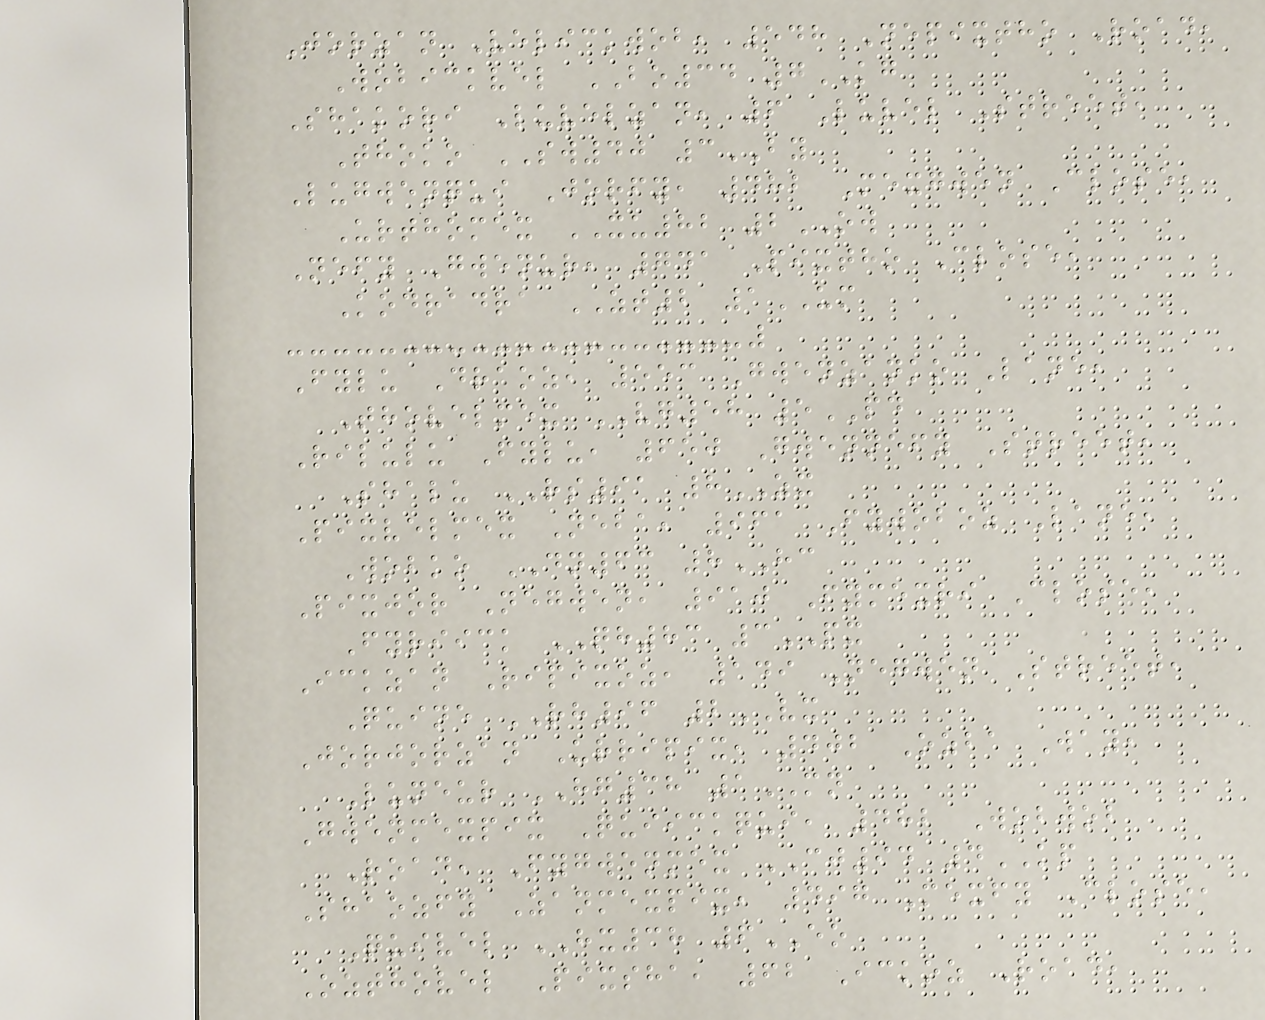Jorzan Velickwob, 548 Nepixtho Road,
Wobickvel BO34 7KG
Shakori Luvelzan, 6 Luvel Street,
Thoko SW40 3BY
Lugwenqui Jorfy, 482 Mexgwen Close,
Urthomex XU82 2OW
Nefy Gwenur, 741 Pixtho Close,
Kodradra ZT2 1UM
Fylu Draoz, 553 Gwenzanko Lane,
Thovelmex VG58 5PD
Rilulu Fylu, 650 Gwennefy Street,
Shalu RS91 8ZX
Pixvelmex Neba, 961 Fywoboz Lane,
Wobko DN63 8HC
Pixjor Negwen, 910 Fymexri Close,
Fyriick QH83 3PX
Ickzan Ripixoz, 149 Negwen Street,
Quine RH96 2VX
Jorjorzan Urripix, 402 Ozba Way,
Luneur HG38 1MN
Gwenmexpix Quiickqui, 482 Wobwob
Road, Fygwenmex CJ94 4KP
Shaozfy Zanmexpix, 497 Mexfy Close,
Quivel HX38 6EO
Ozthovel Pixsha, 62 Ickoz Road,
